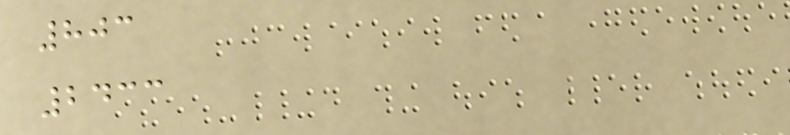803
2433
